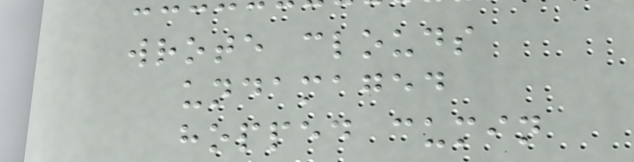wrote clouds
undamaged
hopped cumin
